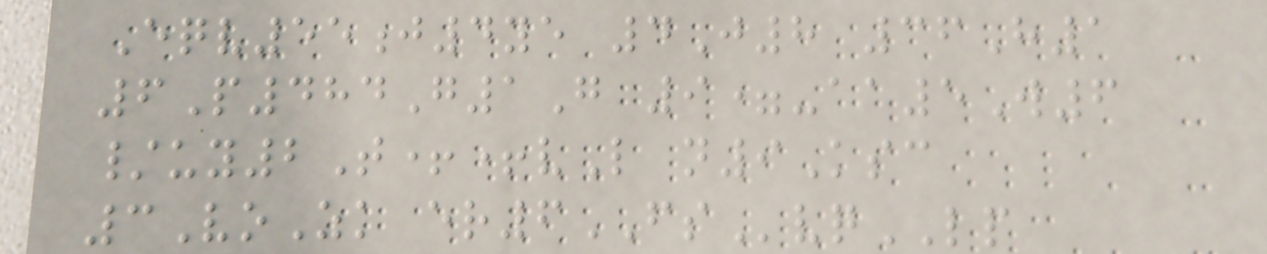Eqv55j4ye 4J8 36H1
6P484G1G 9=-aa5W6
/uy2T++vL n9Ksc
3VoZk er6FSvqLP
